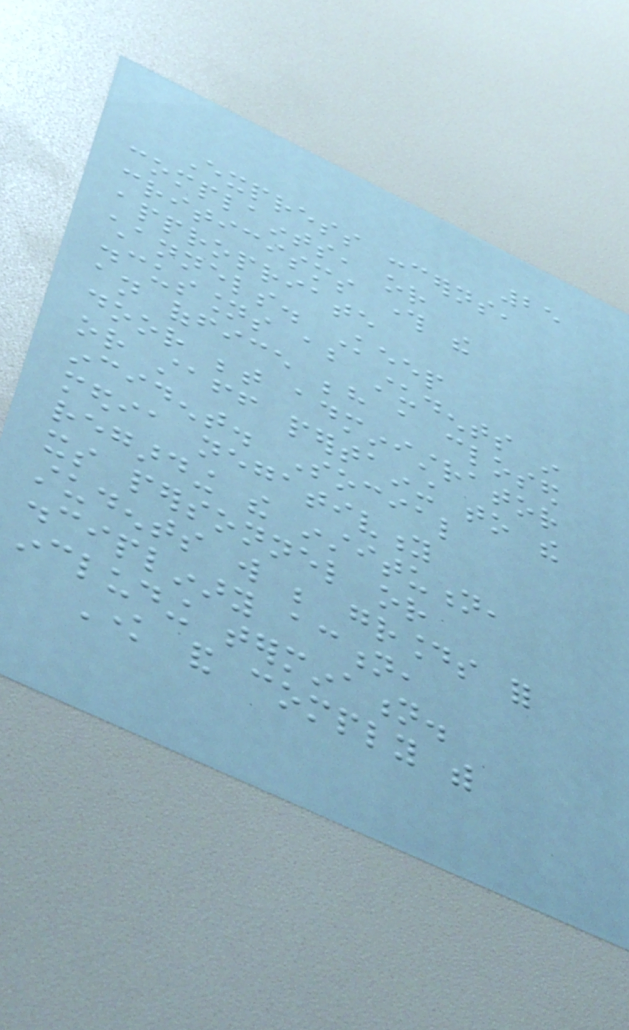25
Express concerns,
complaints, or
criticisms through the
appropriate
channels. Keep
discussions about students in
an office behind a closed
door between administrator
or staff pertaining to the
incident. Social
media negativity
regarding the institution,
its personnel or
students will be grounds for
disciplinary action,
including termination.
Know and comply with
